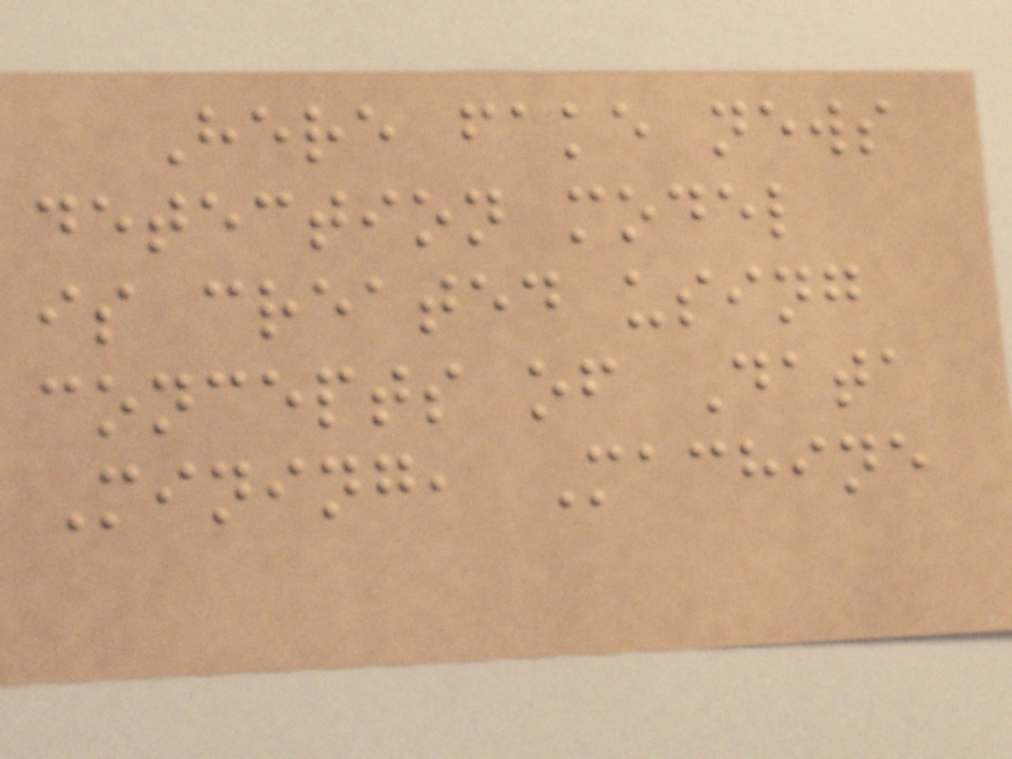Here fake news
detection model
is created using
concepts of Data
Mining, Machine
